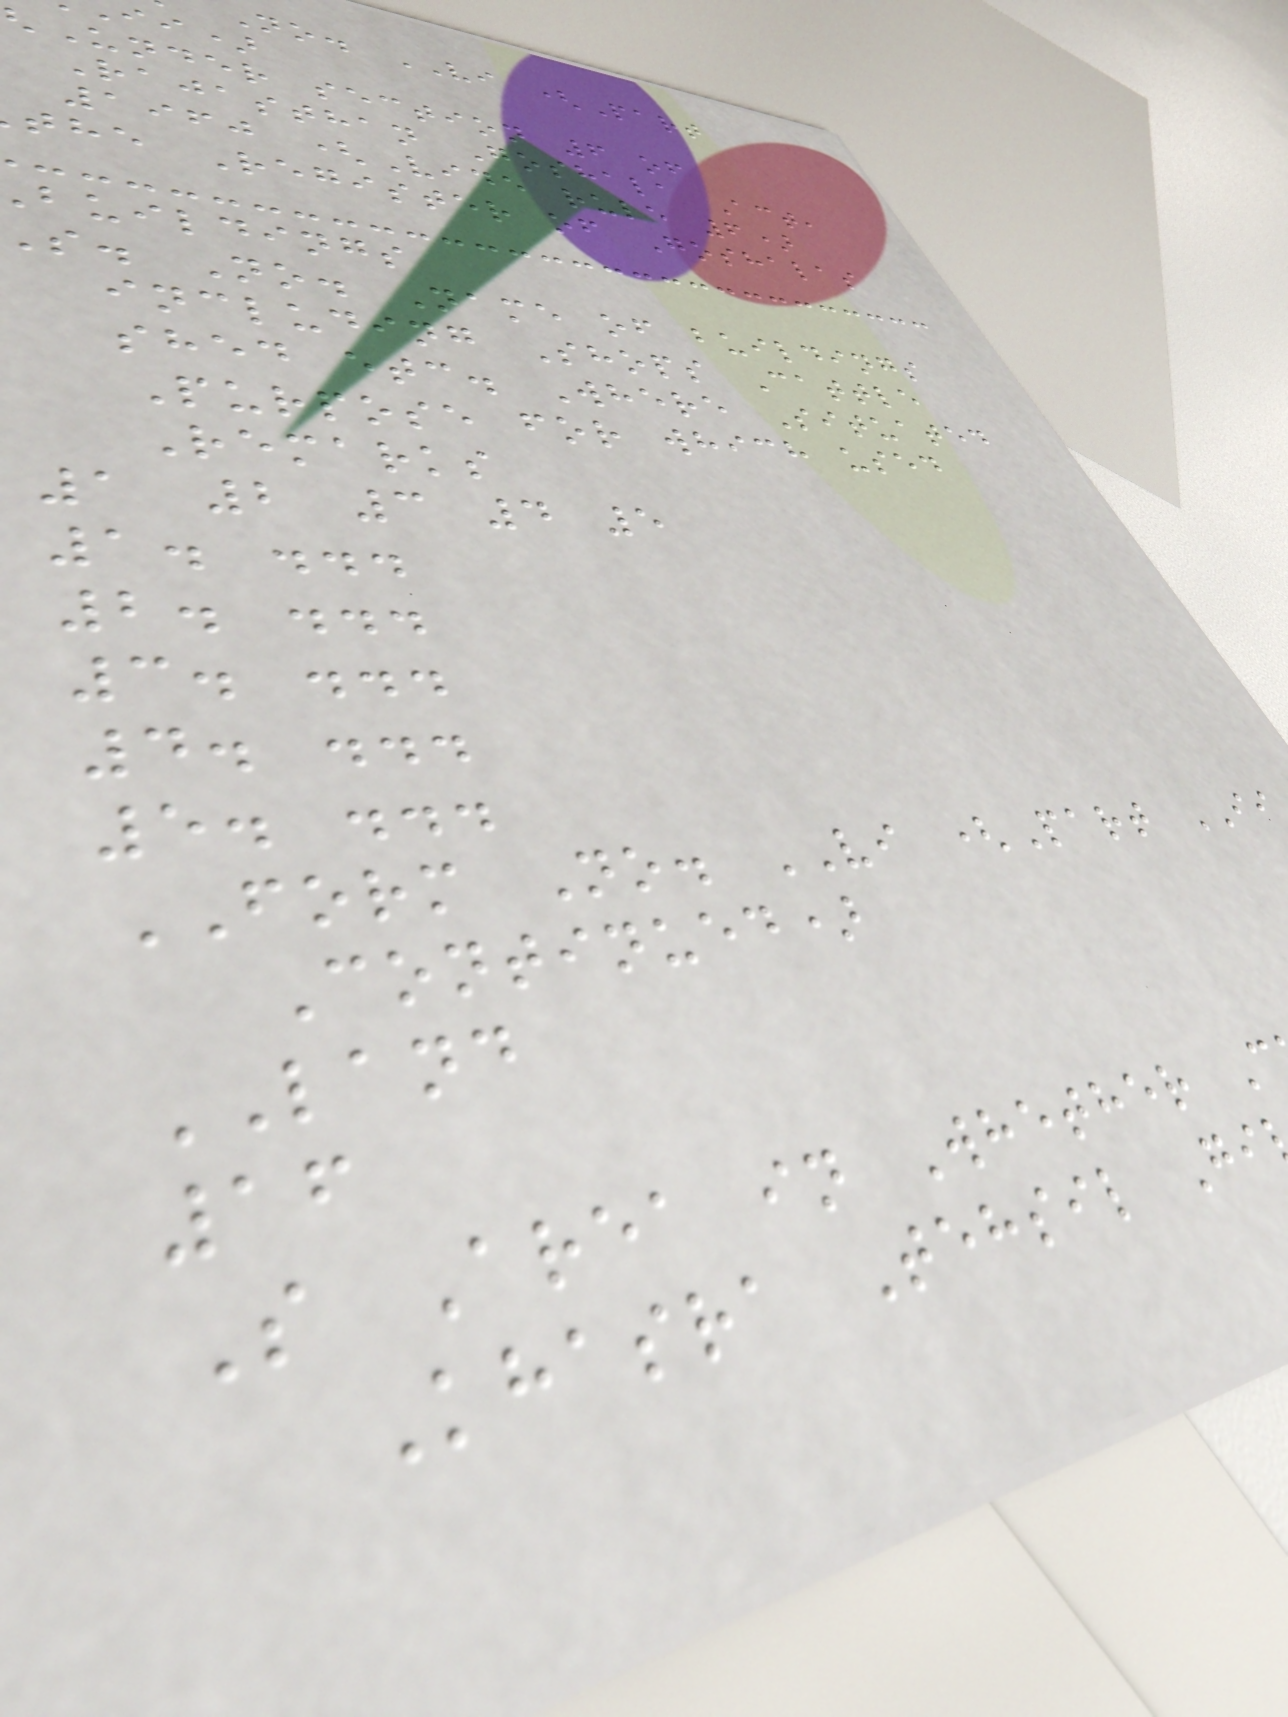No. VI (Part
ii)
Under section 6 of
Rajasthan Goshala Act,
1960 (Vide rule 6)
the Register of Goshalas
buildings
s. No. Name of buildings
including Shops Cattle
shed etc. Where Situated
Purpose for which used
Remarks
1 2 3 4 5
1. ...
2. ...
3. ...
4. ...
5. ...
FORM No. VI (Part II
Continued)
LAND
16
S Area in Whether C
Khasra Tehsil Gi
